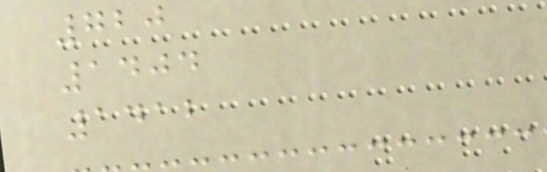720
1404
1412
